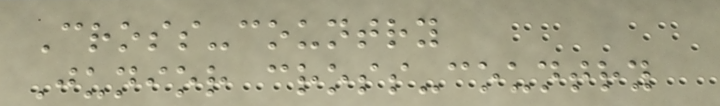Cross-country
Junior cross-country
